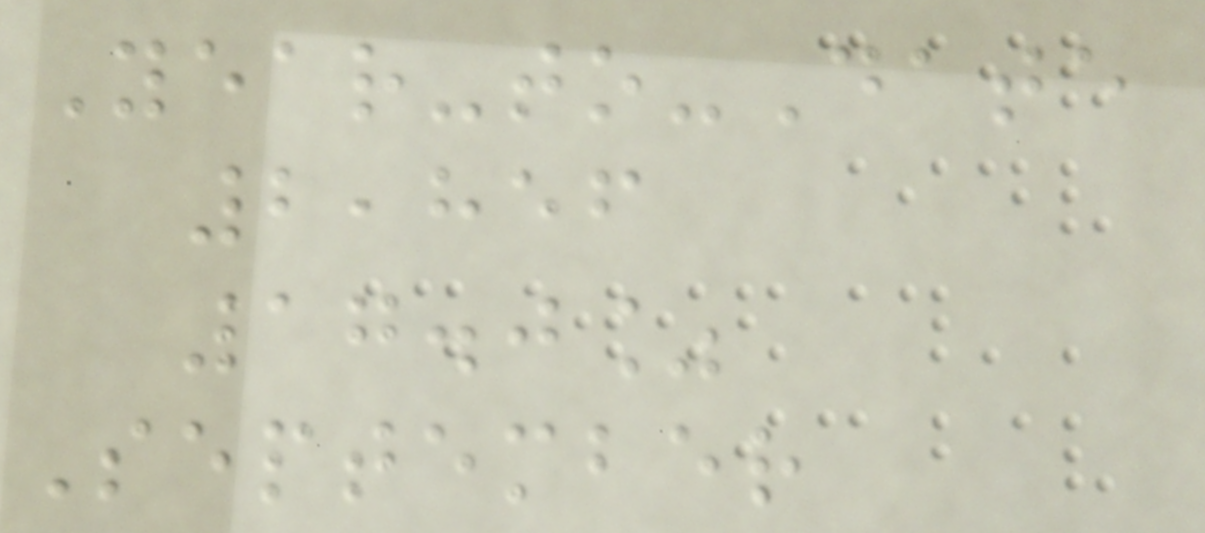Year-to-Date
2,856
17.0%
September
